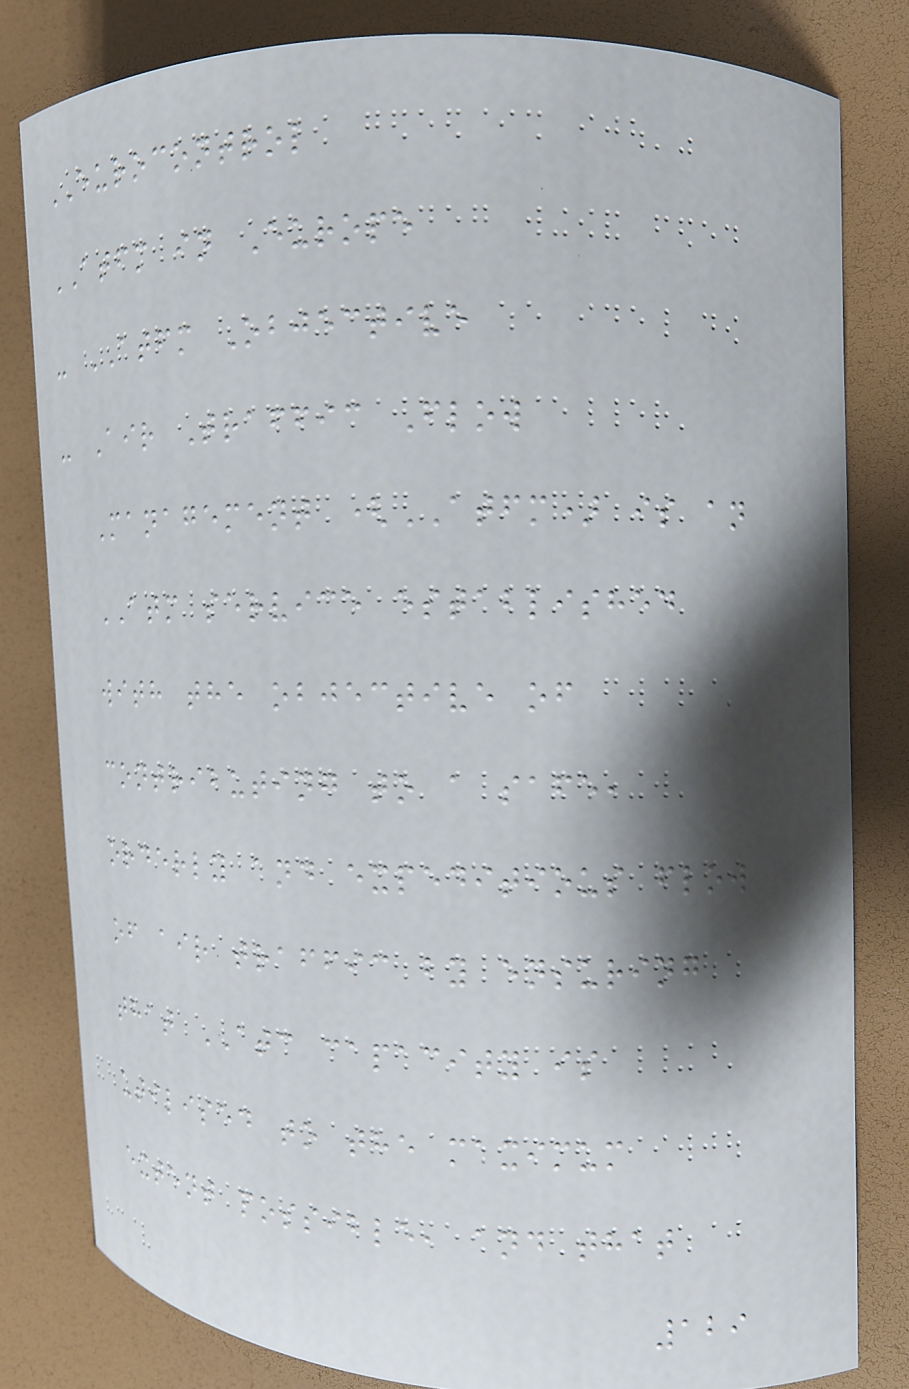EUROCONTROL
ATFM in Europe
- ATFM Objective
- Air Traffic Flow
Management (ATFM) is an
ATM service established
with the objective of
contributing to a safe,
orderly and expeditious flow
of air traffic by ensuring
that ATC capacity is
utilised to the maximum
extent possible, and that
129
